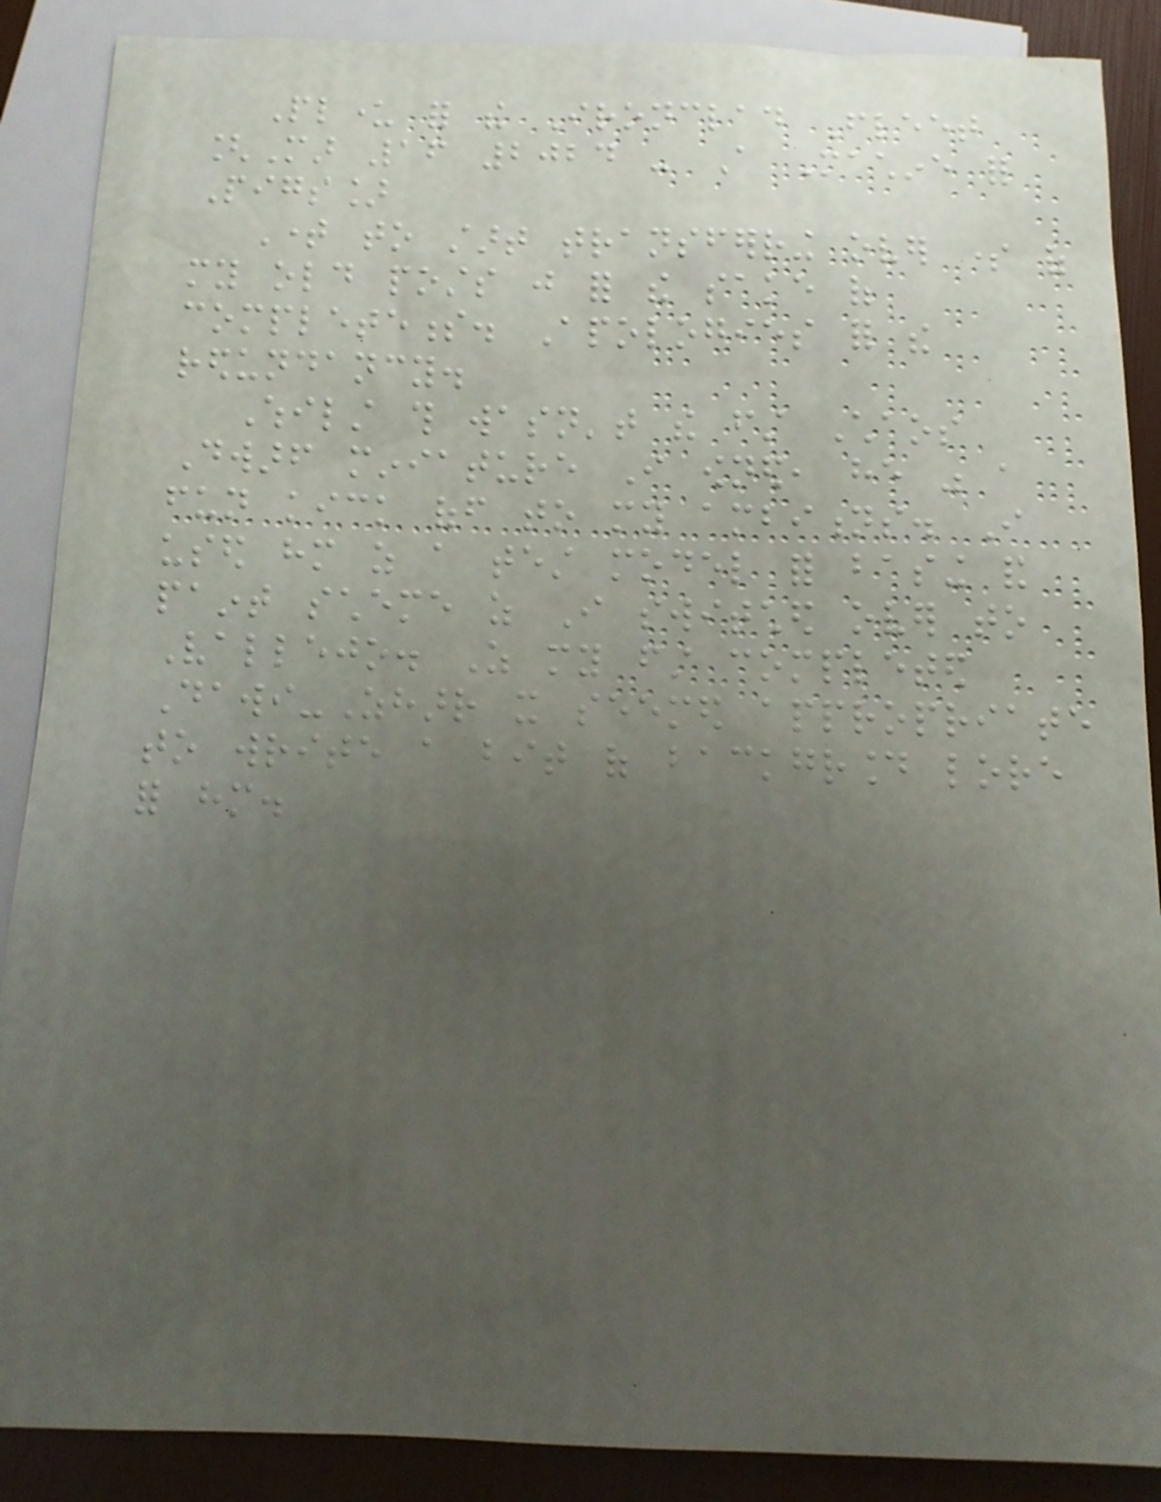Plunder for the Ironclad Fleet
[Mar 16 2024 - A Machine for
Pigs]
Time to start transferring over some of
my old posts just for the sake of
completeness. Apologies for the
redundancy.
Whilst this wasn't the first Chaos
Dwarf miniature I owned, he was a
fun kick off to my ambitions. I
used him as a test model for basing and
paint scheme as I switched over to
Vallejo. As my first completed
Dawi-Zharr it seemed appropriate
to write a bit of background lore
for him.
